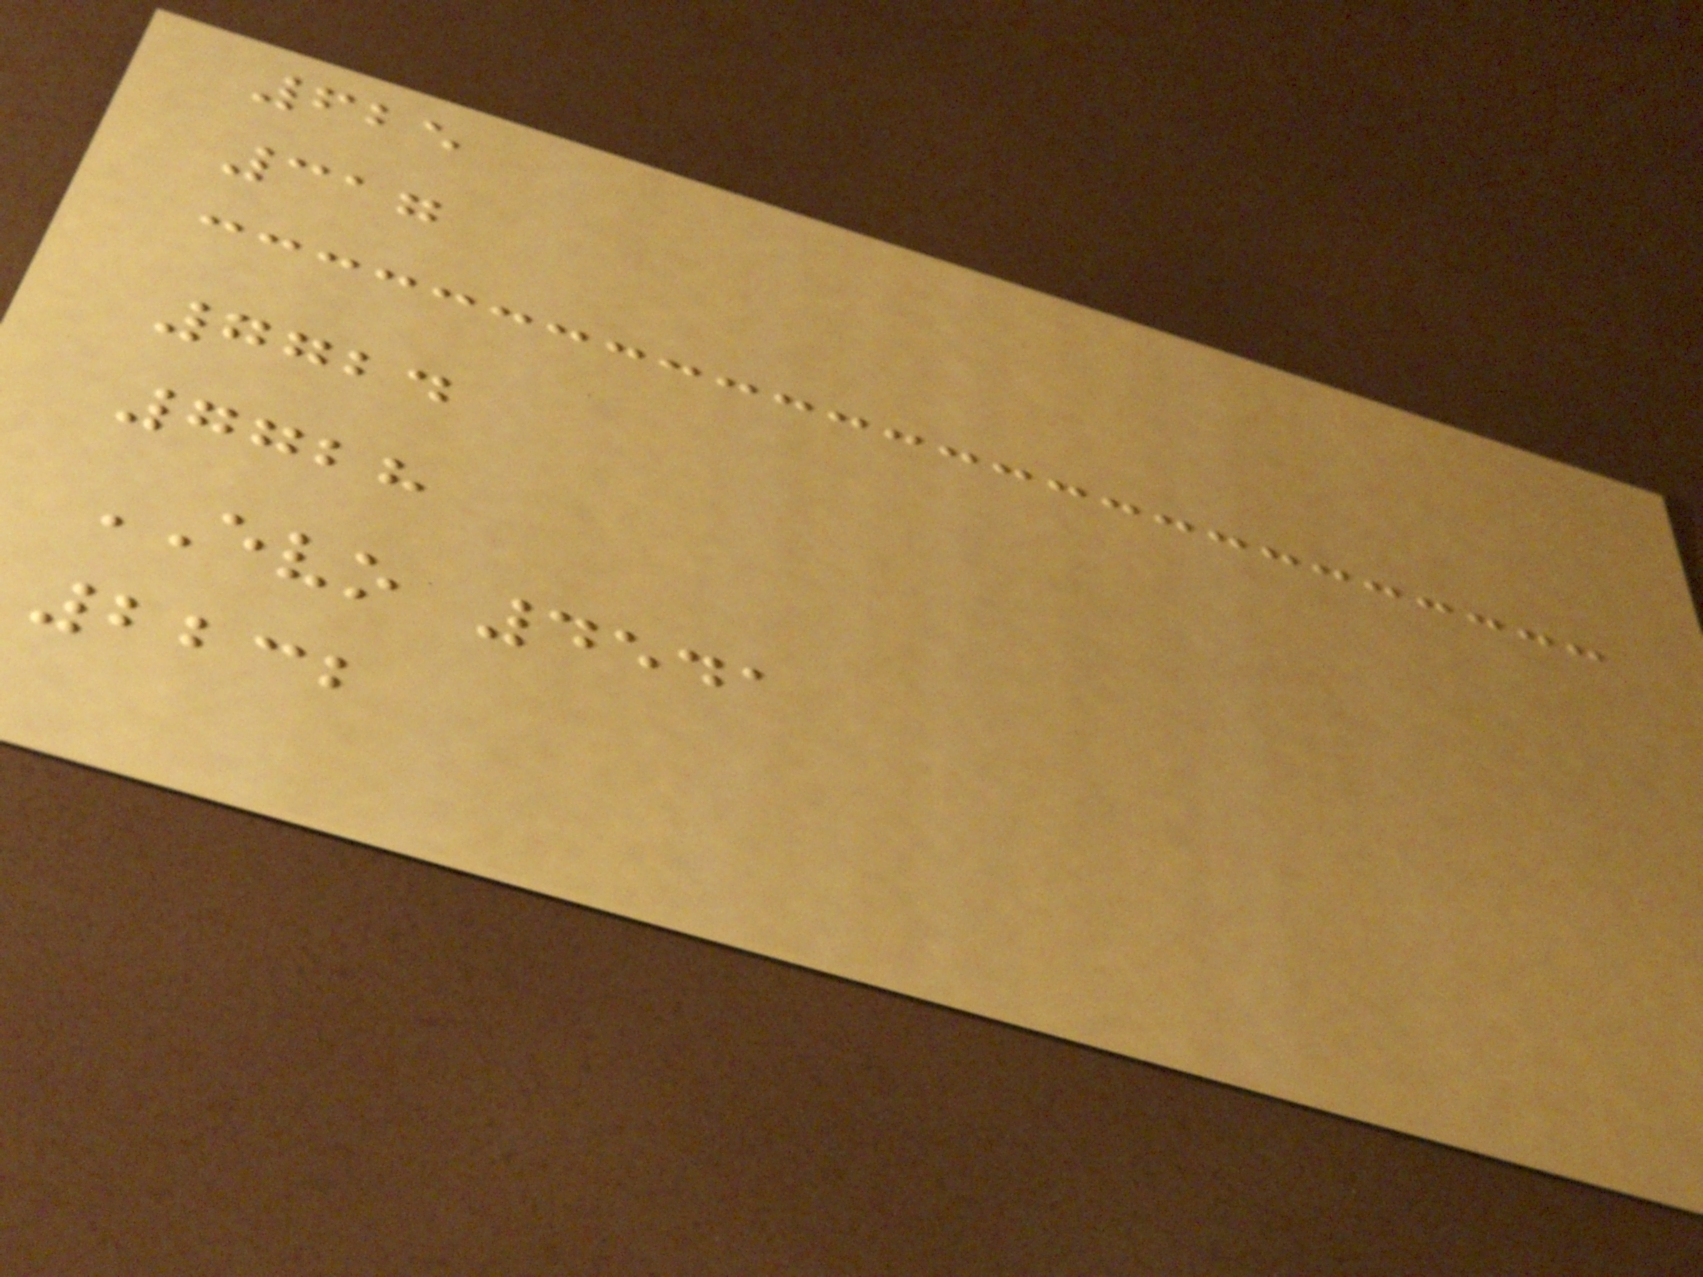625
317
7724
7728
EVO 4541
2232
